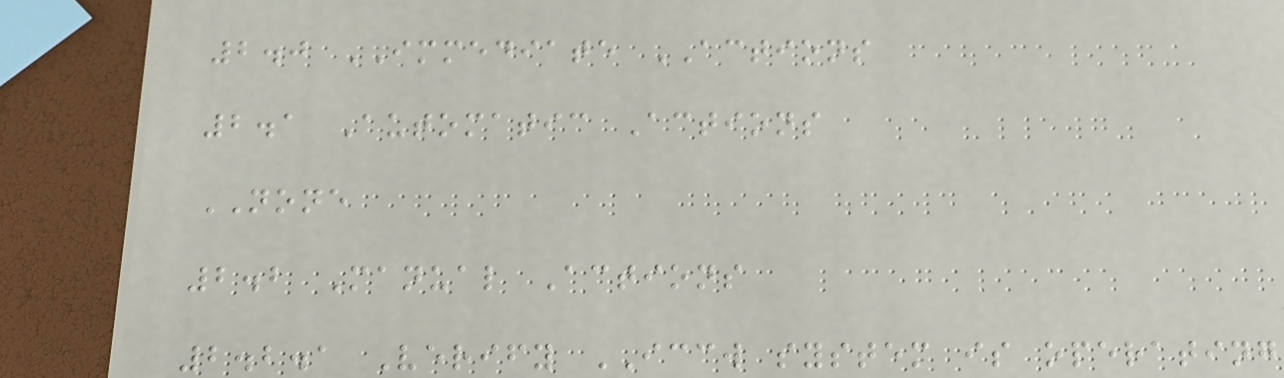2.0 IMMEDIATE ACTIONS
2.1 Automatic Actions
NONE
2.2 Manual Actions
2.2.1 Verify ICCW system is operating
